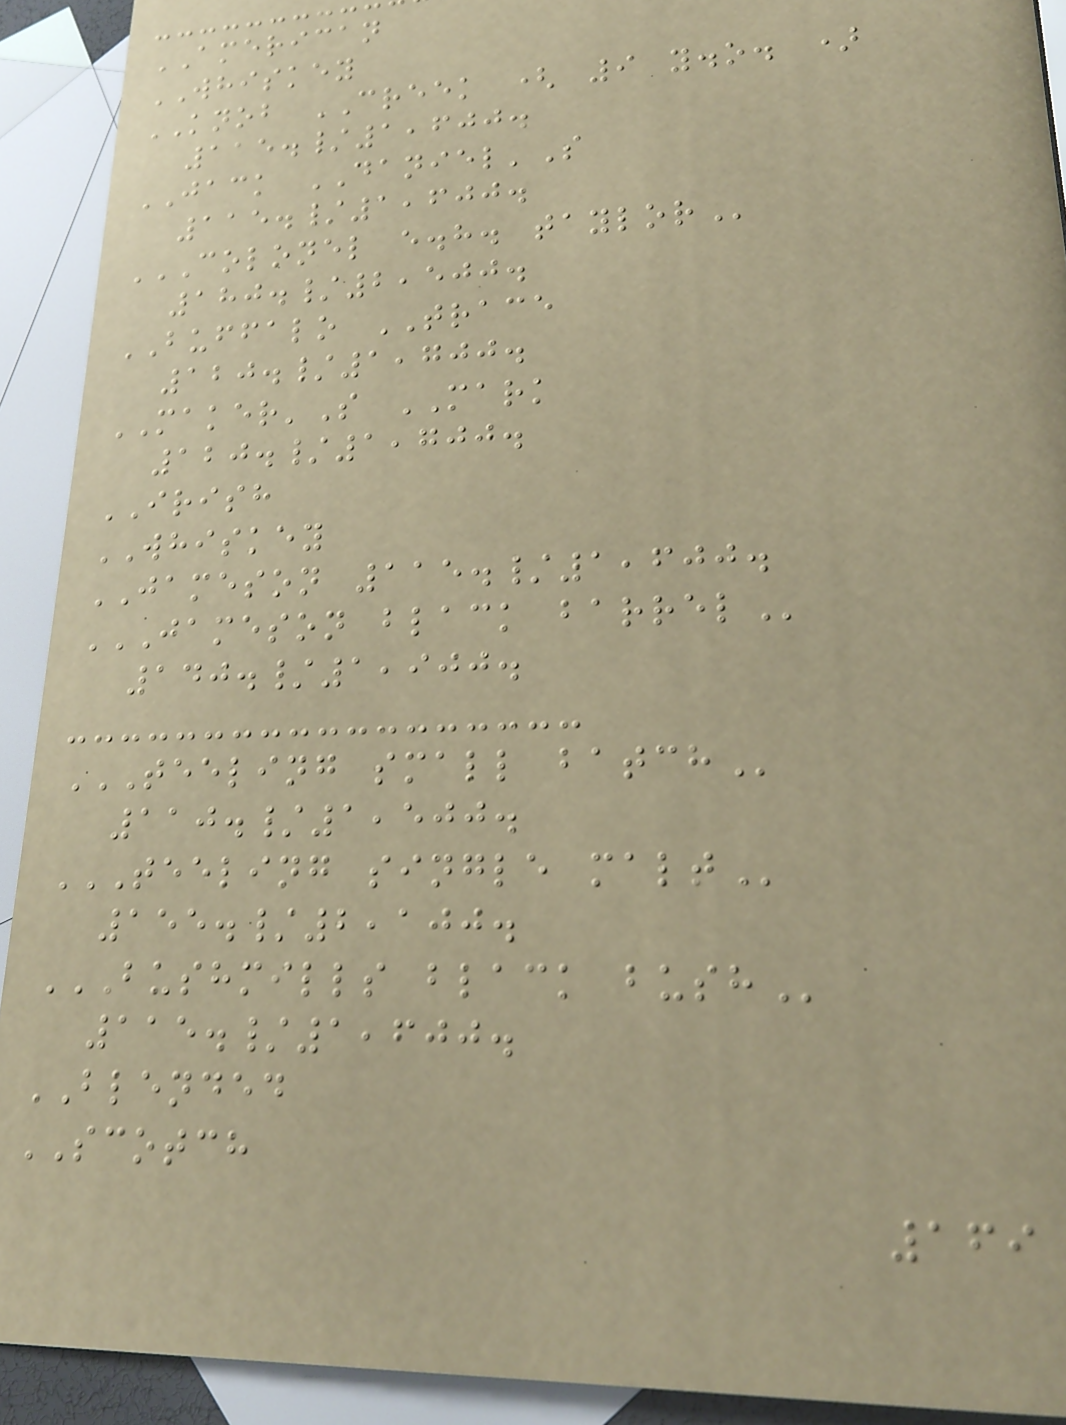AMERICAN
WHISKEY
KNOB CREEK ( 9 y.o. )
115./1,600.
JACK DANIEL'S
115./1,600.
COLONEL E.H. TAYLOR
180./2,500.
BUFFALO TRACE
120./1,700.
MAKER'S MARK
120./1,700.
IRISH
WHISKEY
JAMESON 115./1,600.
JAMESON BLACK BARREL
140./1,900.
TEELING SMALL BATCH
110./1,500.
TEELING SINGLE MALT
155./2,100.
BUSHMILLS BLACK BUSH
115./1,600.
BLENDED
SCOTCH
169
